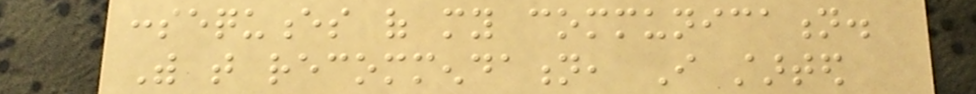consequences of my communication.
With that recommendation, I started
